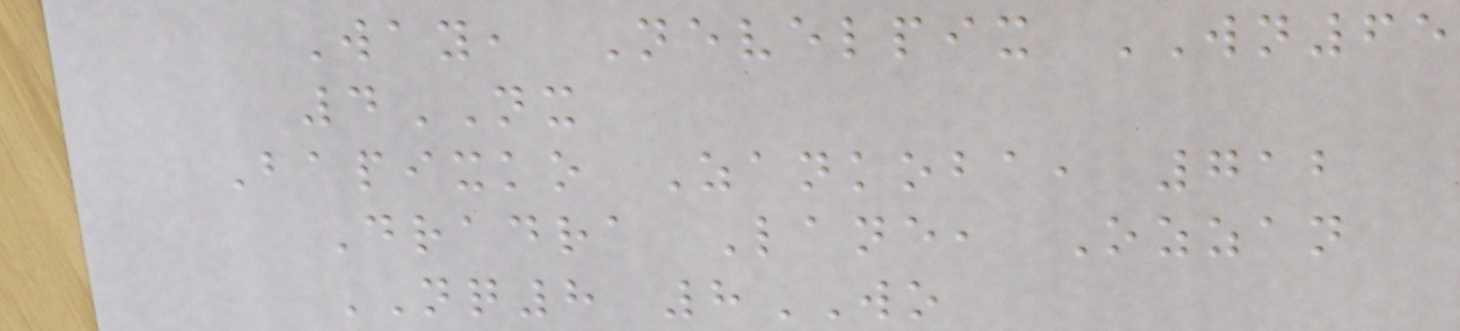Way, Nevelpix WN65
4NX
Bapixko Zankoba, 712
Dradra Lane, Ozzan
NQ8 8WO
